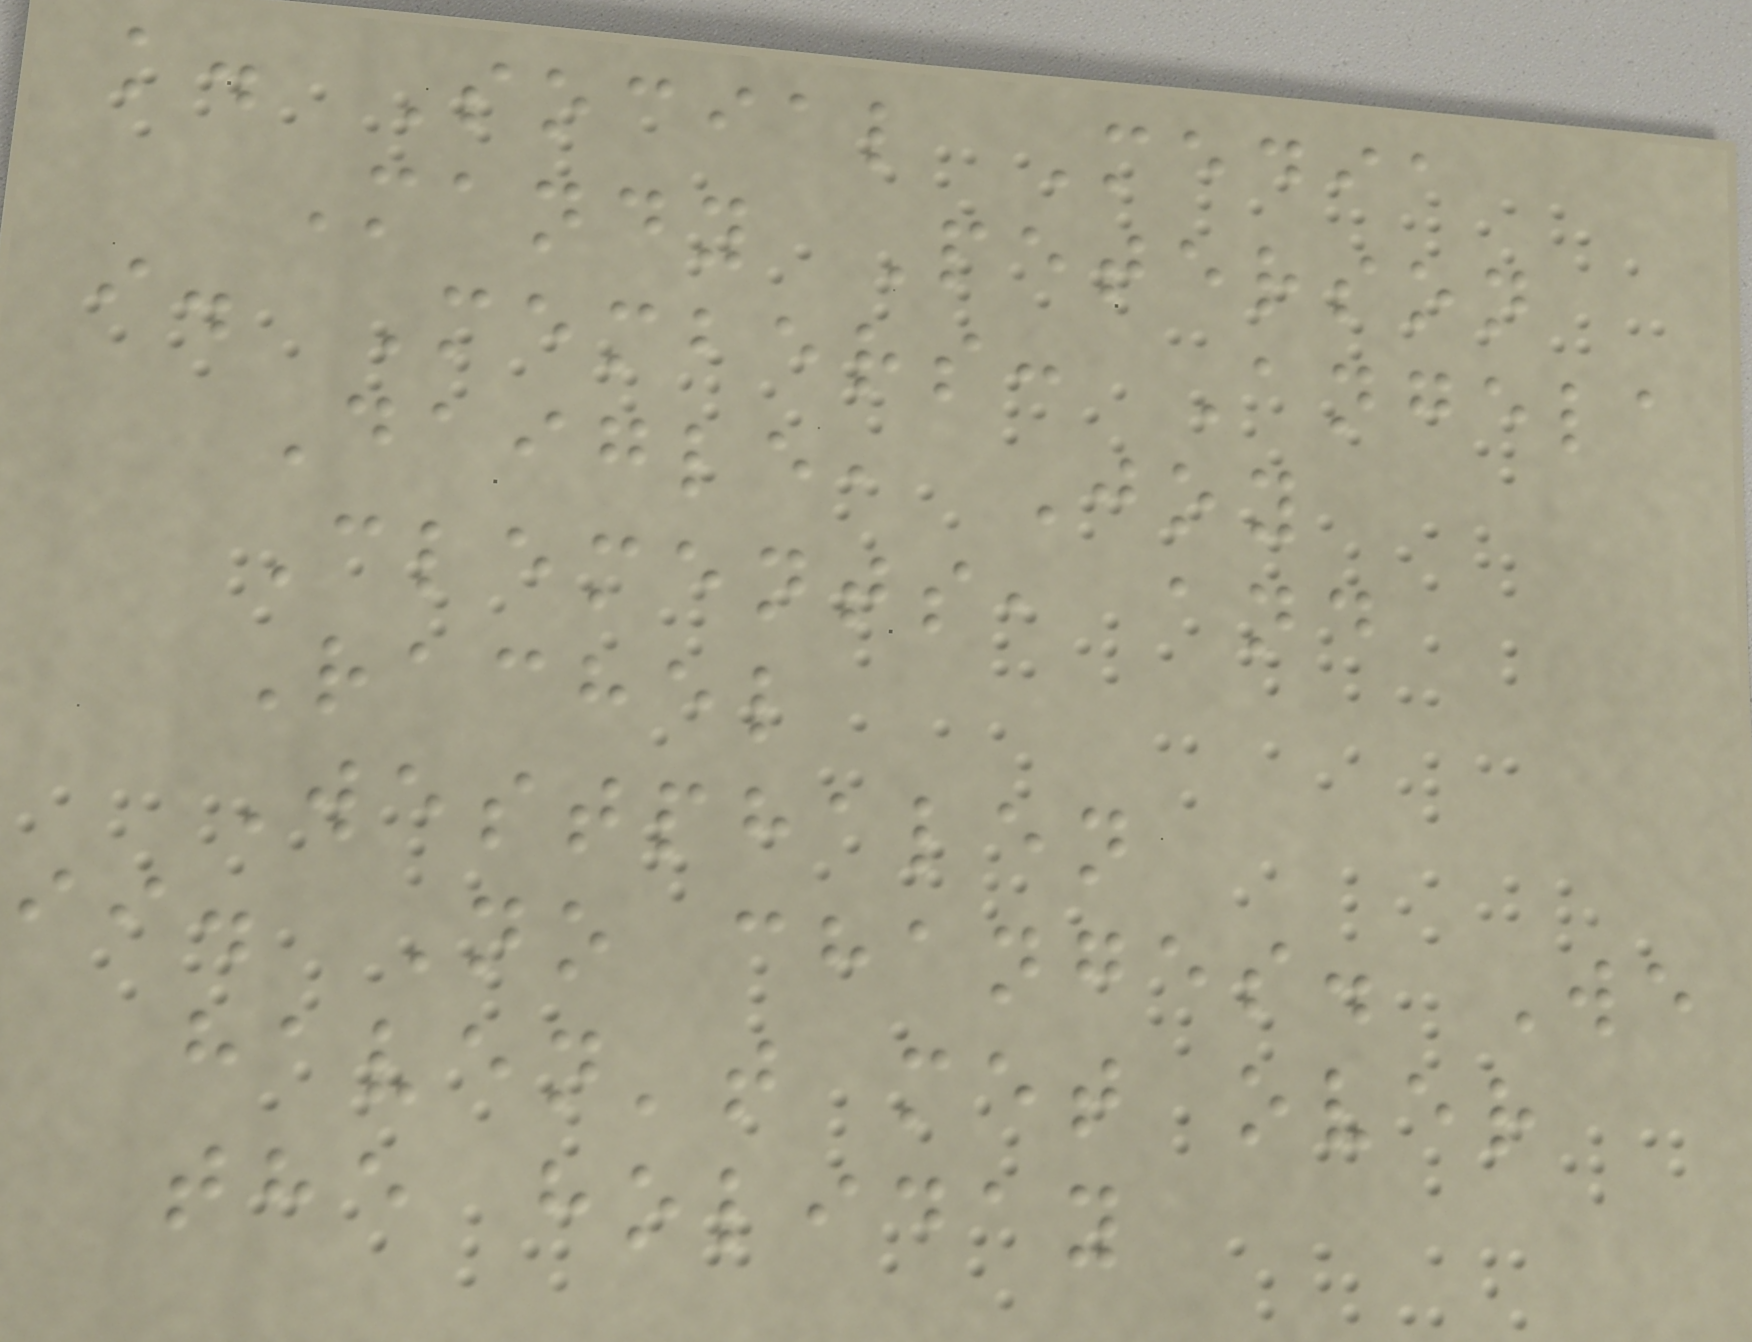k. Social Media
Mandy Peterson
i. Members: Angela
Daigle, Joy
Clements, and
Rachel
Westphalen
ii. No changes. We
haven't met over
the holiday
